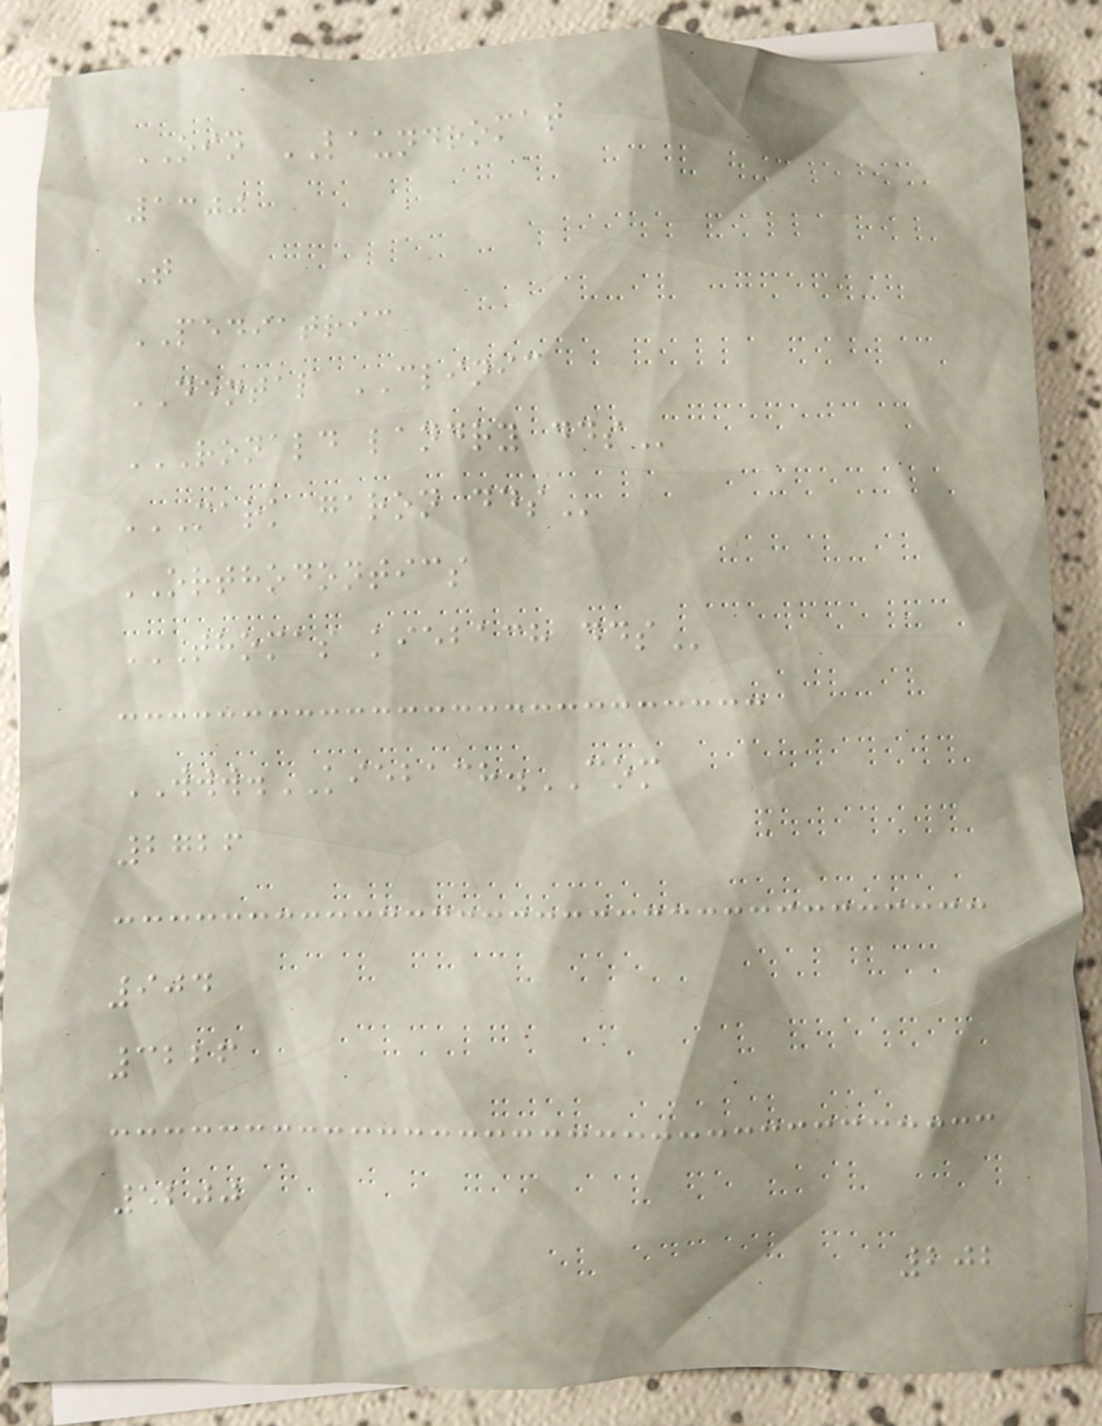OIN LAUNDROMAT
1300
T
PEDIATRIC
DENTAL CLINIC
RONALD LANDRY DDS
MARK GARON DDS
ORTHODONTICS
THOMAS KIEBACH DDS
WWW.KIEBACH.COM
2726
904
3226
5200
202
